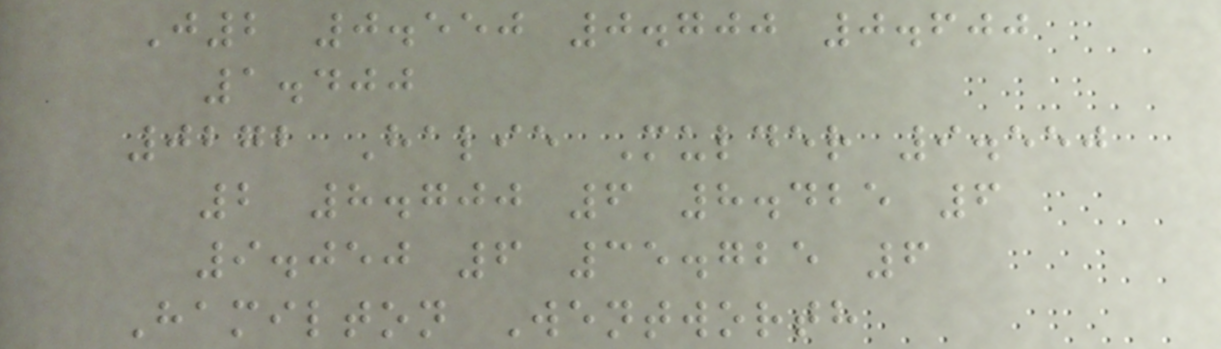J2 0.550 0.700 0.600
1.400
0272 Halie Mulder 9.550
2 8.700 6 8.425 6
9.050 6 35.725 6
Hamilton Wentworth
